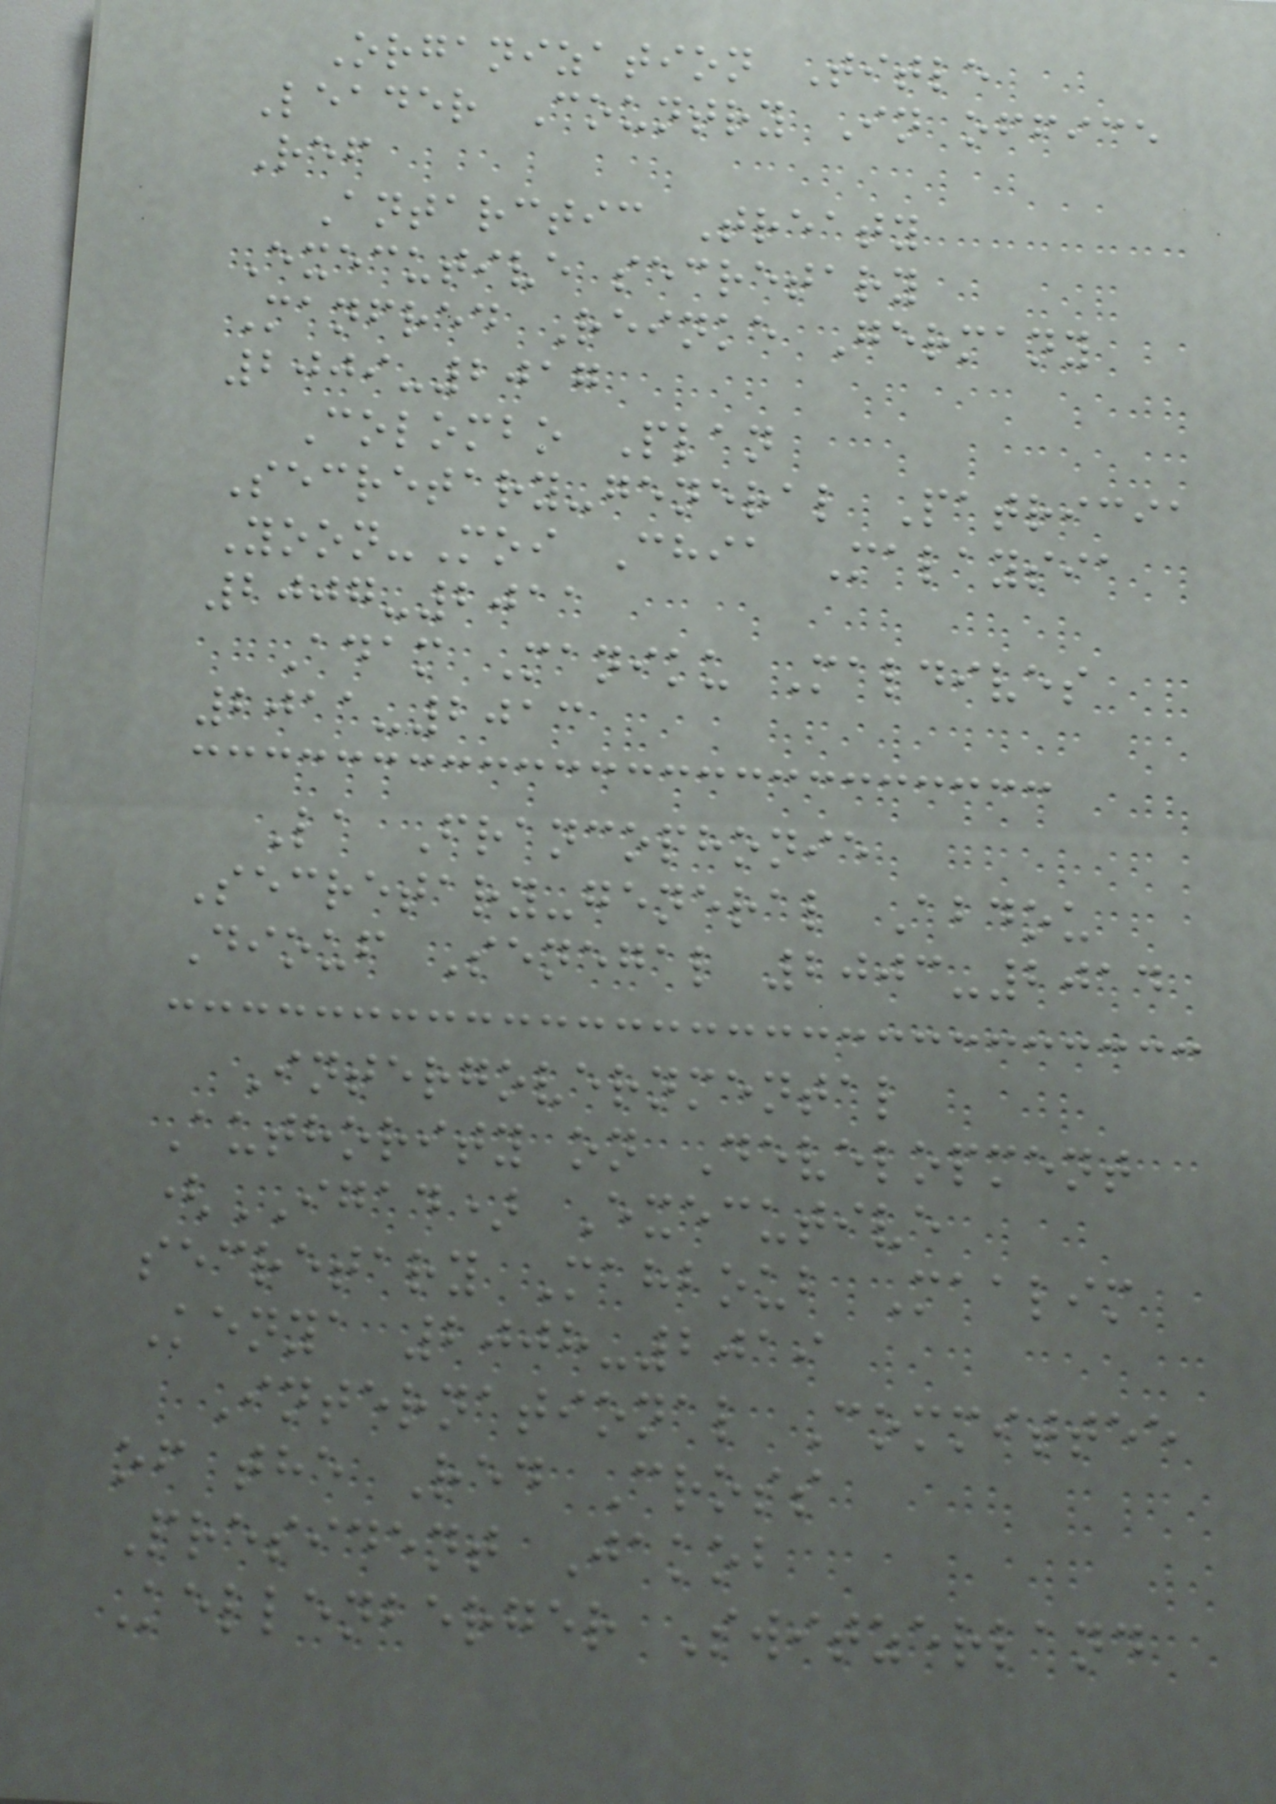Organization Title
Leader Country In office
Ref
Antarctic Treaty
Executive secretary
Manfred Reinke Germany
2009-2017
Colombo Plan
Secretary-general Patricia
Yoon-Moi Chia Malaysia
2007-2011
Adam Maniku Maldives
2011-2013
La Francophonie
Secretary-general Abdou
Diouf Senegal 2003-2014
Intergovernmental
Authority on Development
(IGAD) Executive
secretary Mahboub Maalim
Kenya 2008-2019
International Committee
of the Red Cross
President Jakob
Kellenberger Switzerland
